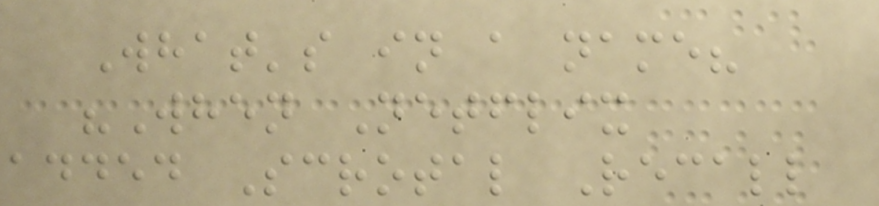What's in a name?
"When Netflix
added Scrotal Recall
